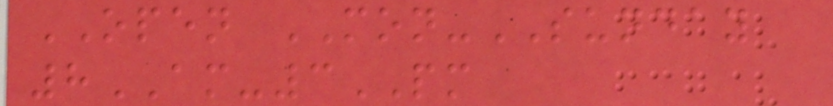OPEN MON-SUNDAY
8AM-3PM
